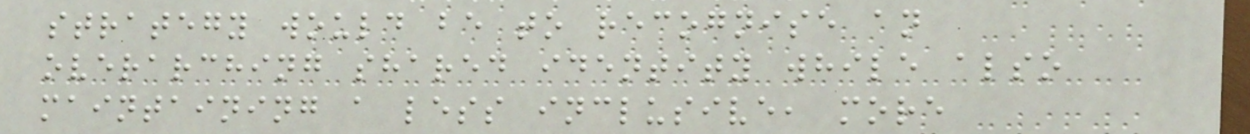strategy would be to recognise an
overarching shared identity while also
maintaining a less inclusive, more
